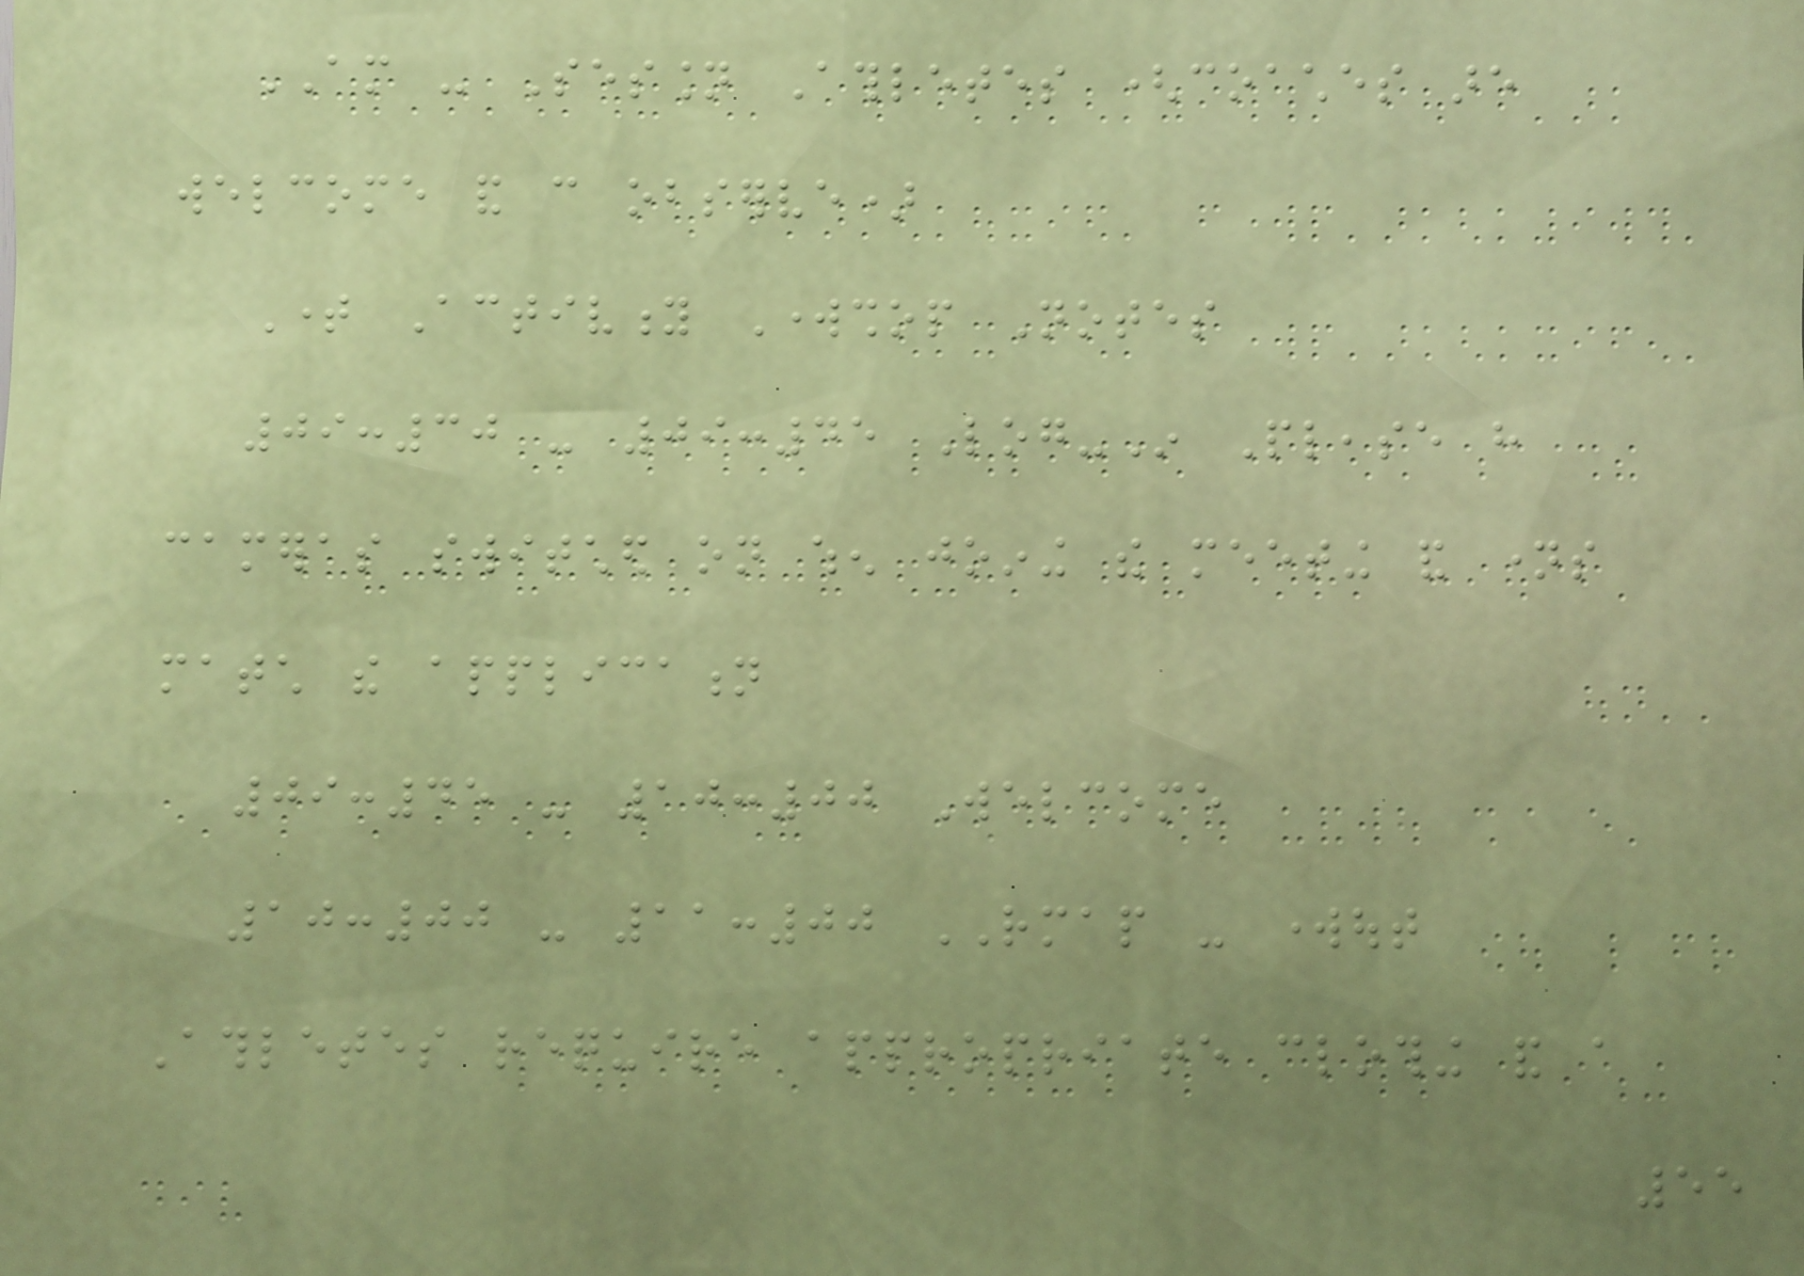AM - Session Athletes (coaches are
welcome and can observe)
Time Activity Workshop Notes
09:30 - 09:45 Log-In Please have
cameras switched on when joining the meeting and names
match the application
09:45 - 10:00 Welcome
10:00 - 11:00 RMAP - workout
Athletes require appropriate clothing and a
55
